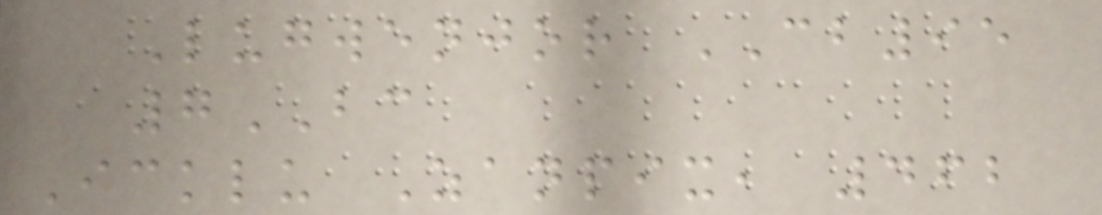Lugwenjor CB95
7BC
Icklu Zanpix, 462
